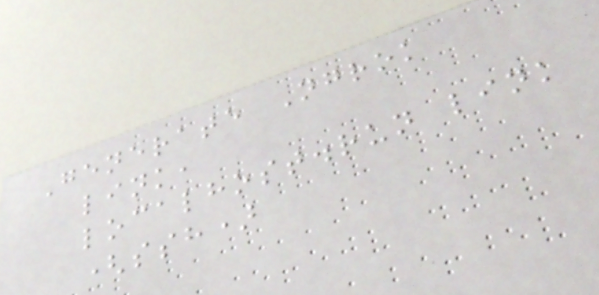Generate Ngrok
link,
localhost.run link
(ssh)
